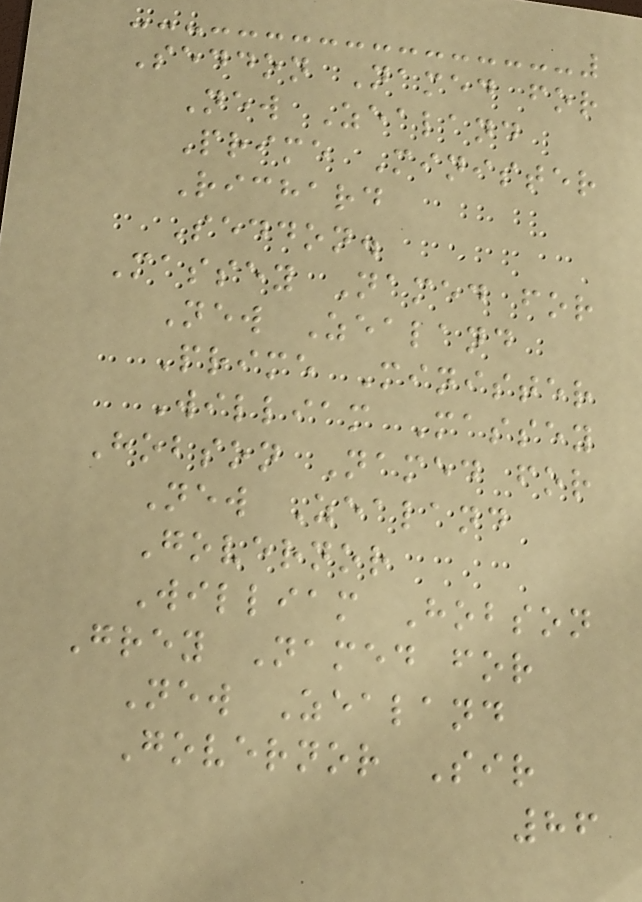Seddon Named for
New Zealand
Prime Minister
Richard
Seddon.
Massey Named for
New Zealand
Prime Minister
William Massey
Hobson Named for
New Zealand
Governor
William Hobson
Grey Named for
New Zealand
Governor Sir
86
